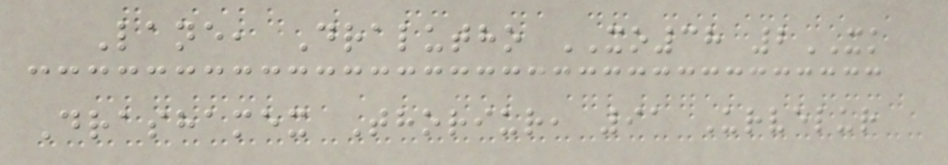Lane, Dralutho XO38 2XK
Drashamex Thoriur, 91 Urvelur
